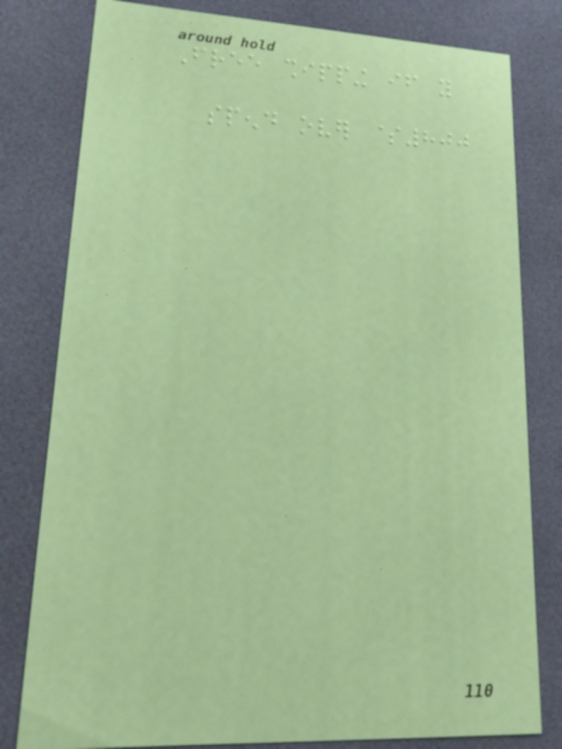Free shipping if you
spend over $800
